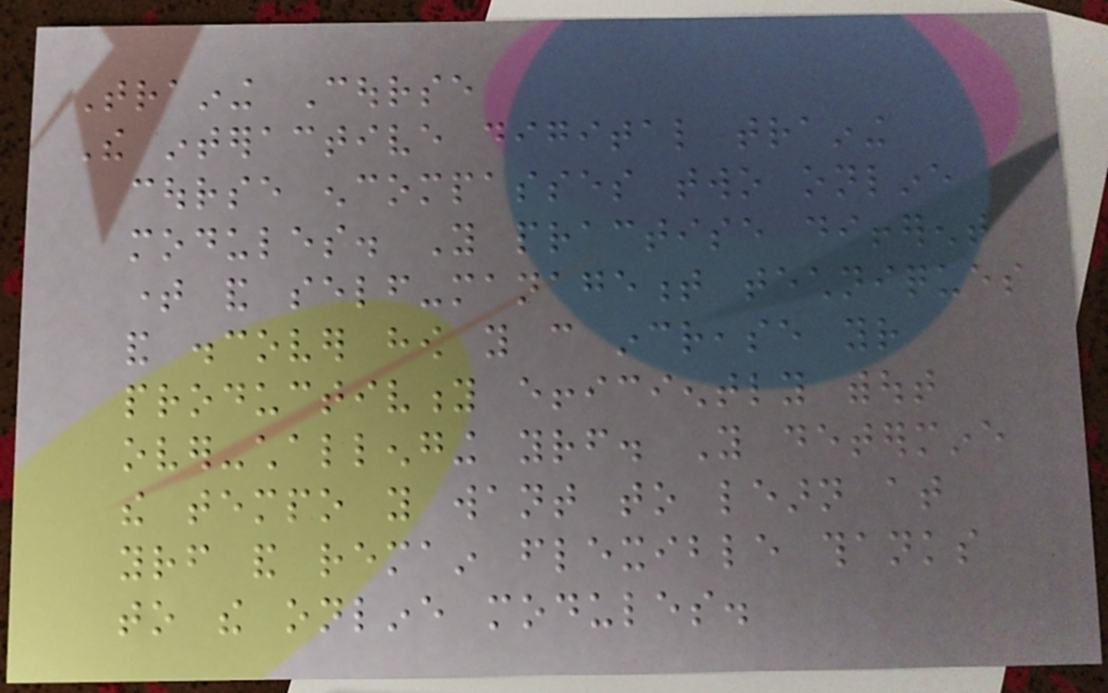Training Course
The interactive digital training
course encompasses two online
modules. You practise different
time and self-management techniques
and discover how you can increase your
productivity efficiently without
over-challenging yourself. You determine
the tempo you want to learn at
yourself and remain flexible thanks
to the online modules.
